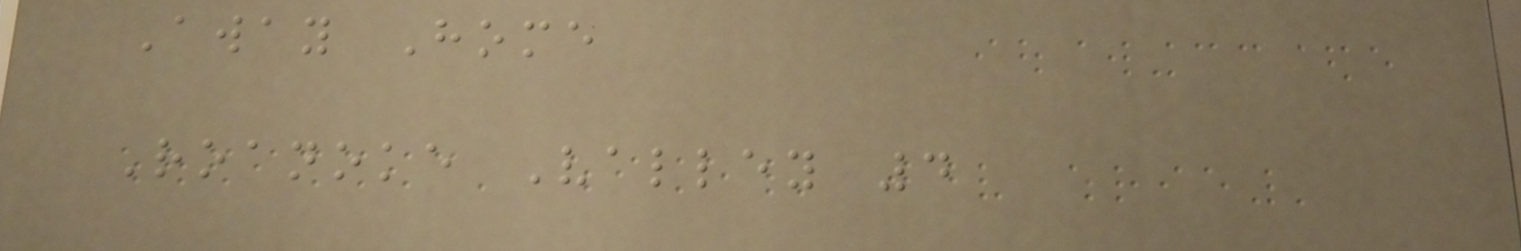Away Home
Roanoke Valley 4
